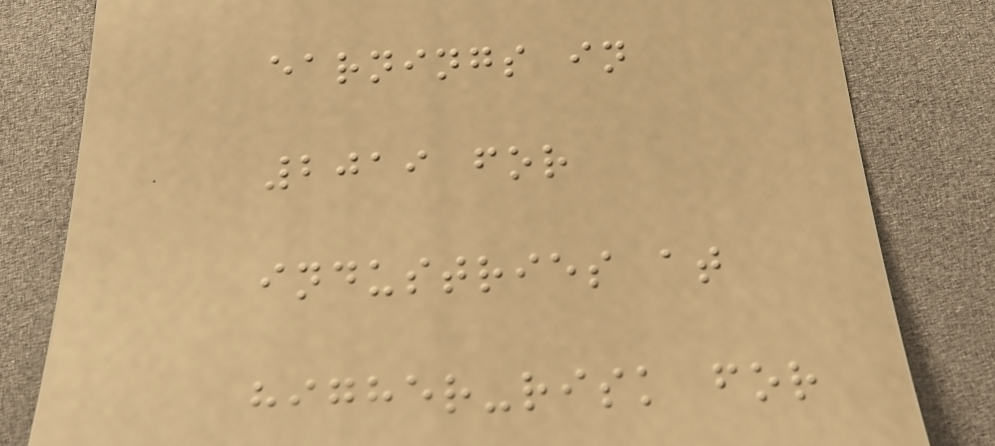earnings in
2019 for
industries at
higher-risk for
